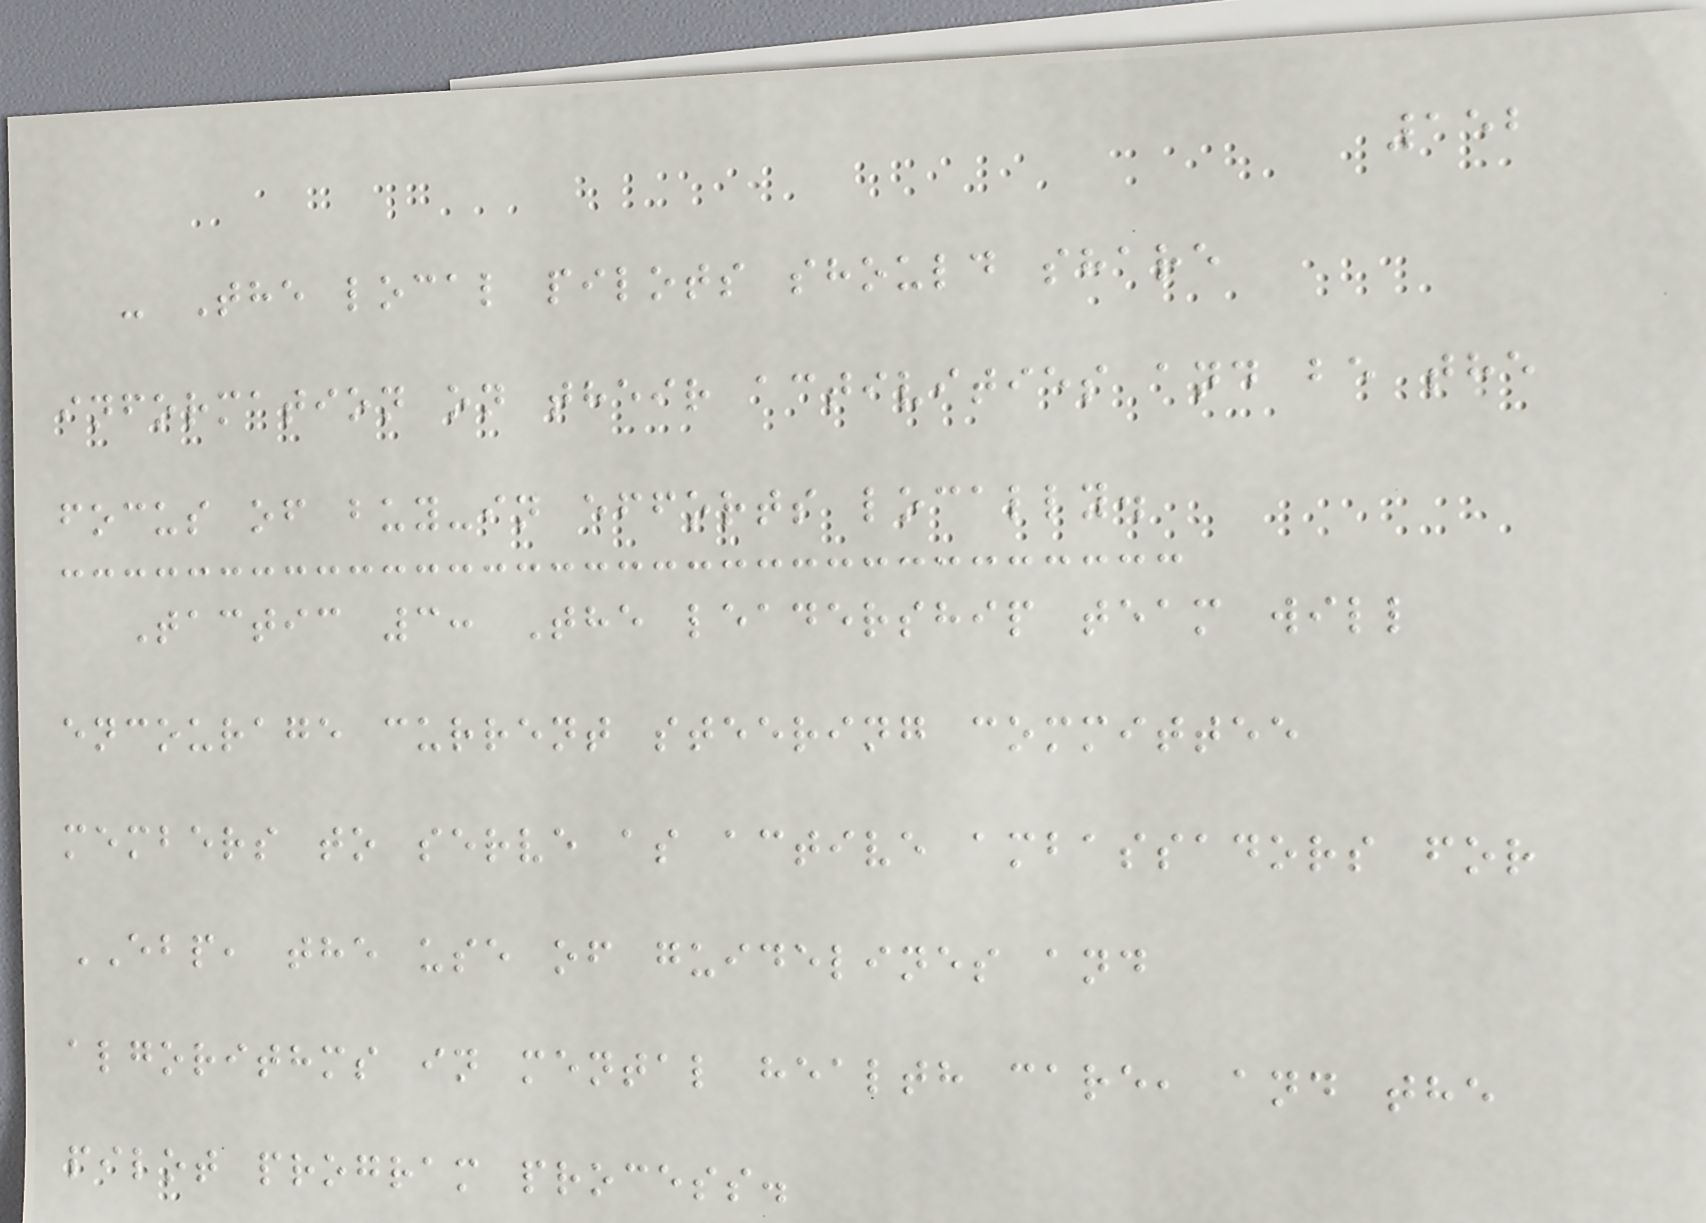152
- The local pilots should share
information on their activities and be the
focus of buy-in efforts locally.
Tactic 3: The leadership team will
encourage current steering committee
members to serve as active ambassadors for
EBP, the use of guidelines and
algorithms in mental health care, and the
pilot program process.
